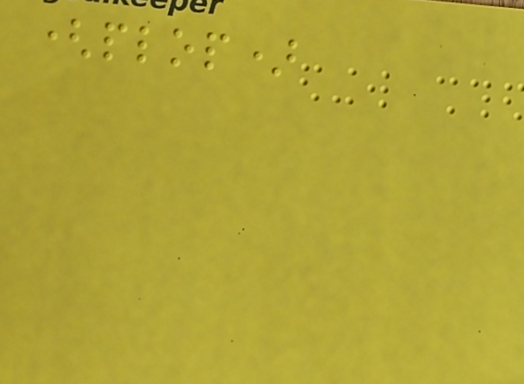(plop)
